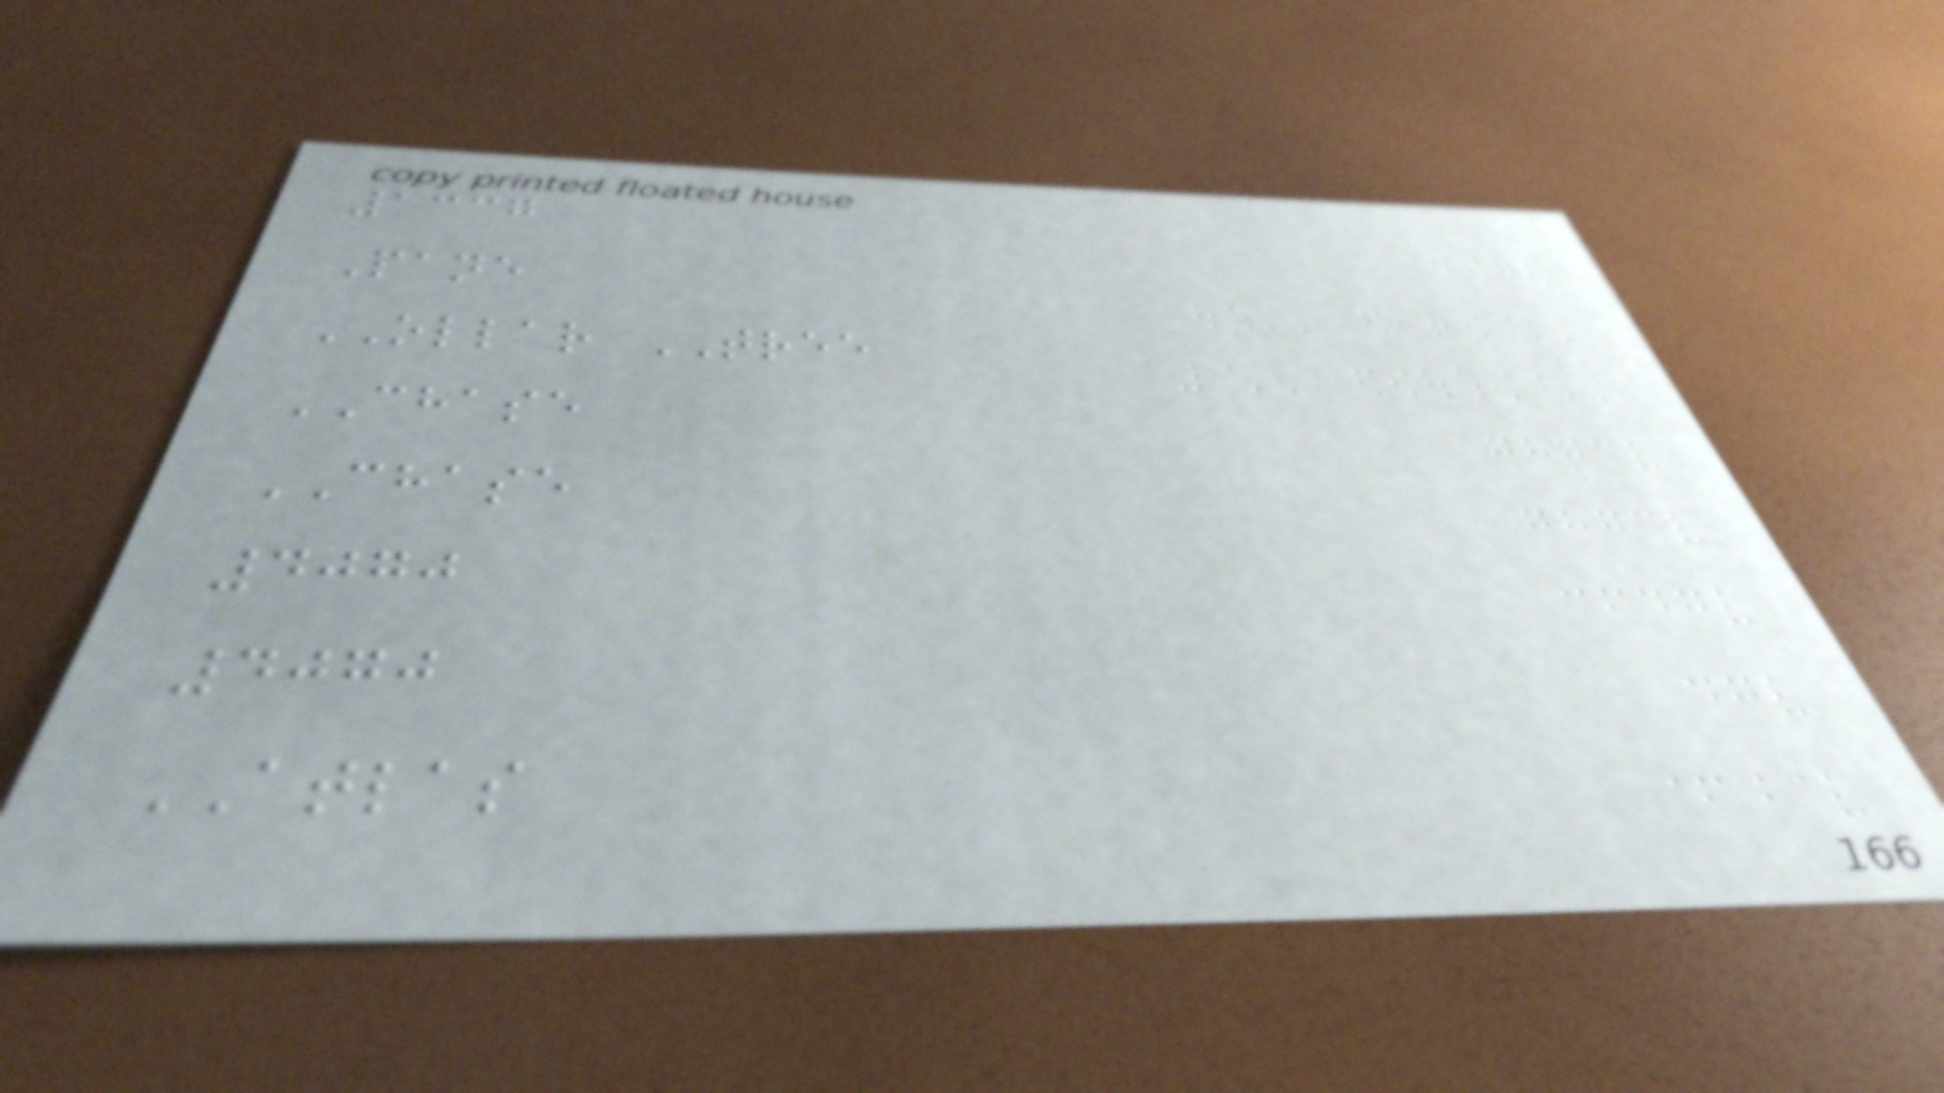1337
Pane
OLLAR TREE
CHASE
CHASE
4070
4070
ATLAS
